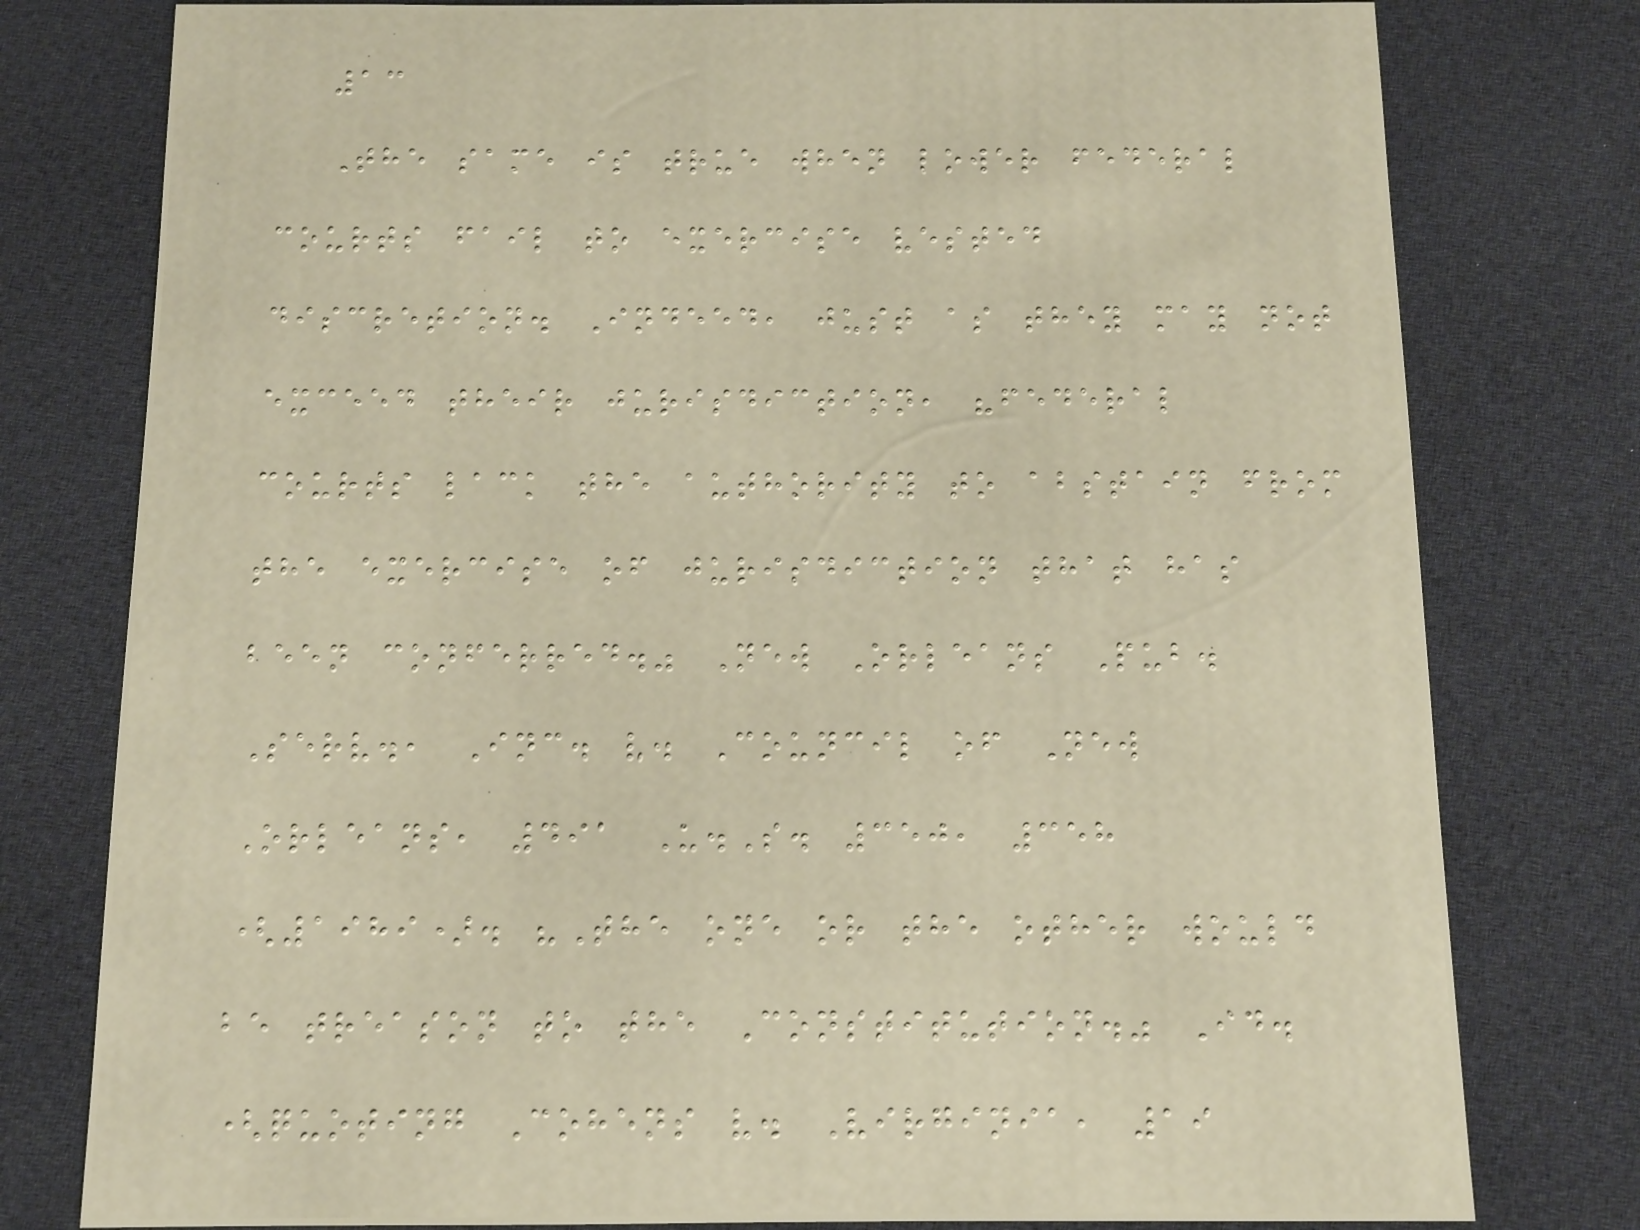13
The same is true when lower federal
courts fail to exercise vested
discretion. Indeed, just as they may not
exceed their jurisdiction, "federal
courts lack the authority to abstain from
the exercise of jurisdiction that has
been conferred." New Orleans Pub.
Serv., Inc. v. Council of New
Orleans, 491 U.S. 350, 358
(1989). "The one or the other would
be treason to the Constitution." Id.
(quoting Cohens v. Virginia, 19
